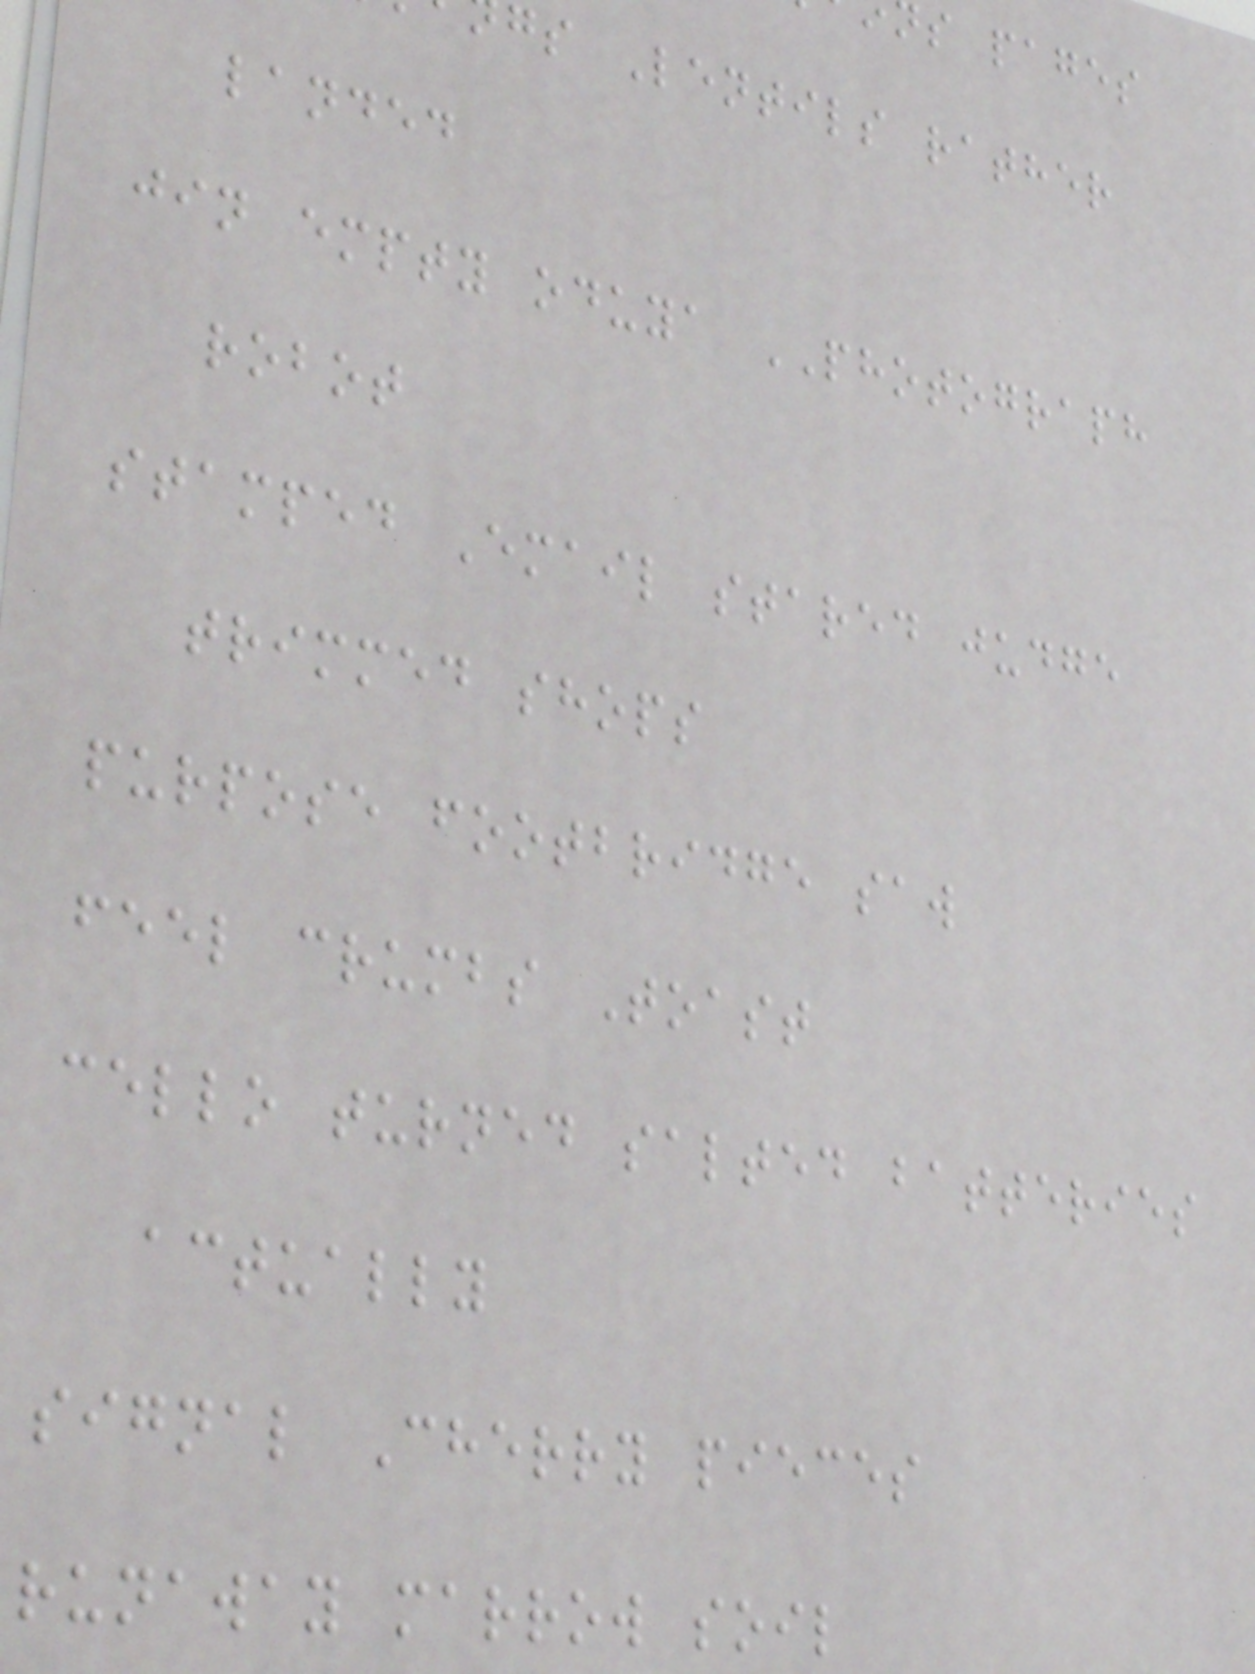s pages
gs Lentils rather
landed
jin empty oduya PHOTOGRAPH
robot
stamped Email stared judge
trimmed shops
purpose footbridge saw
feel crumbs Toast
cello turned salted batteries
actually
signal Cherry pieces
runaway marrow soil
